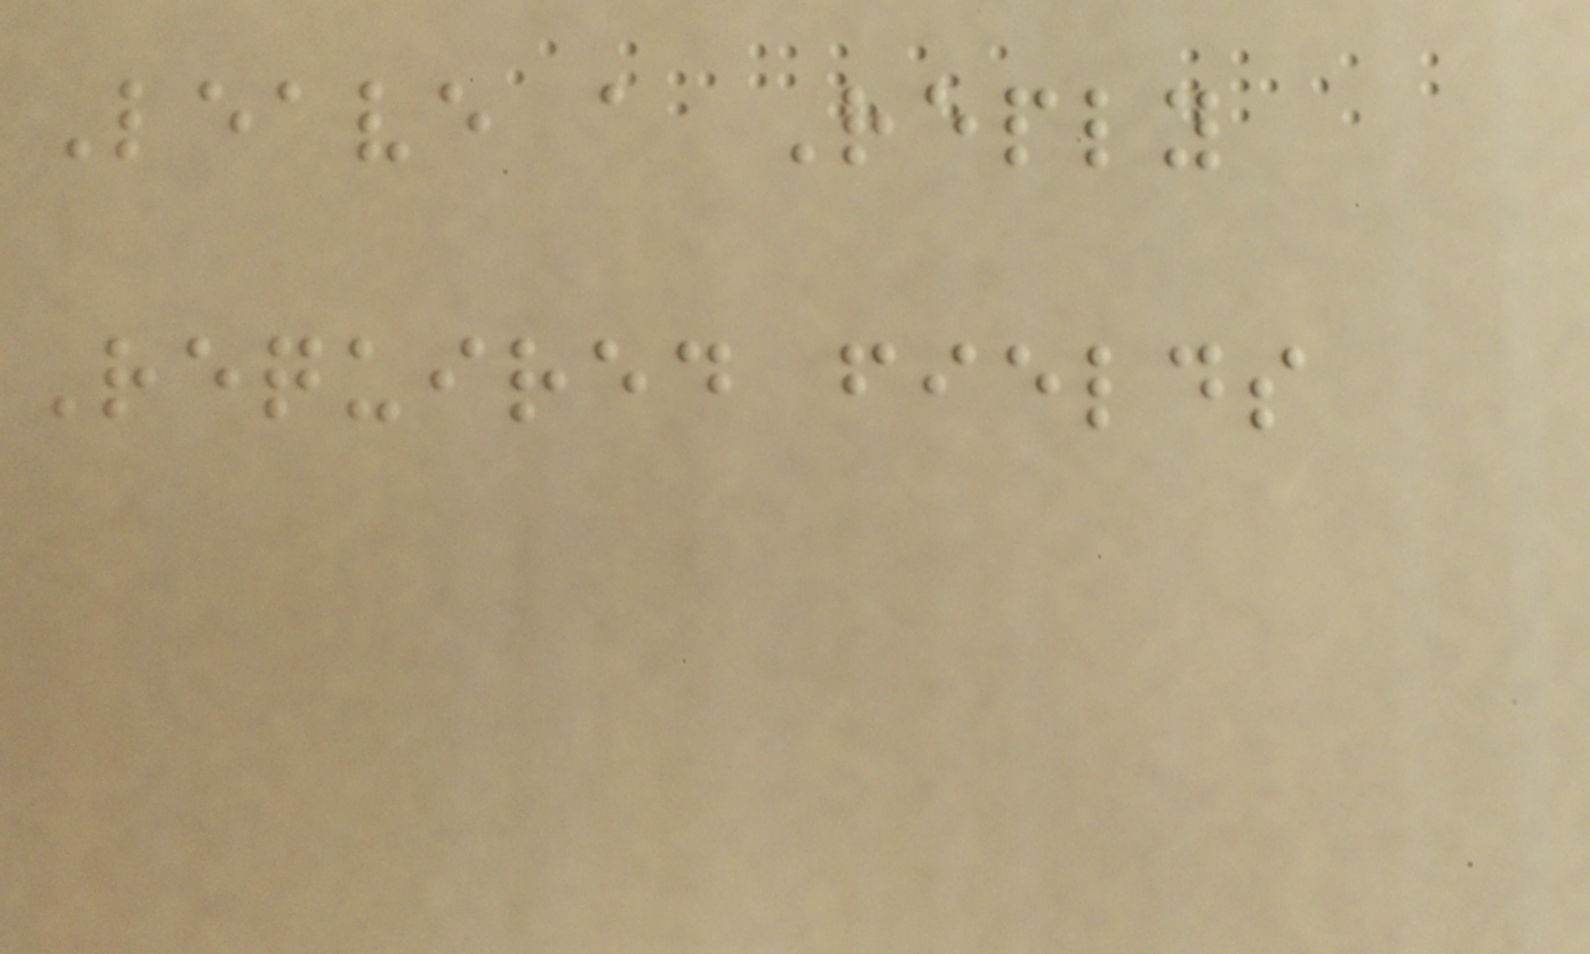Leave a Reply
Required fields
